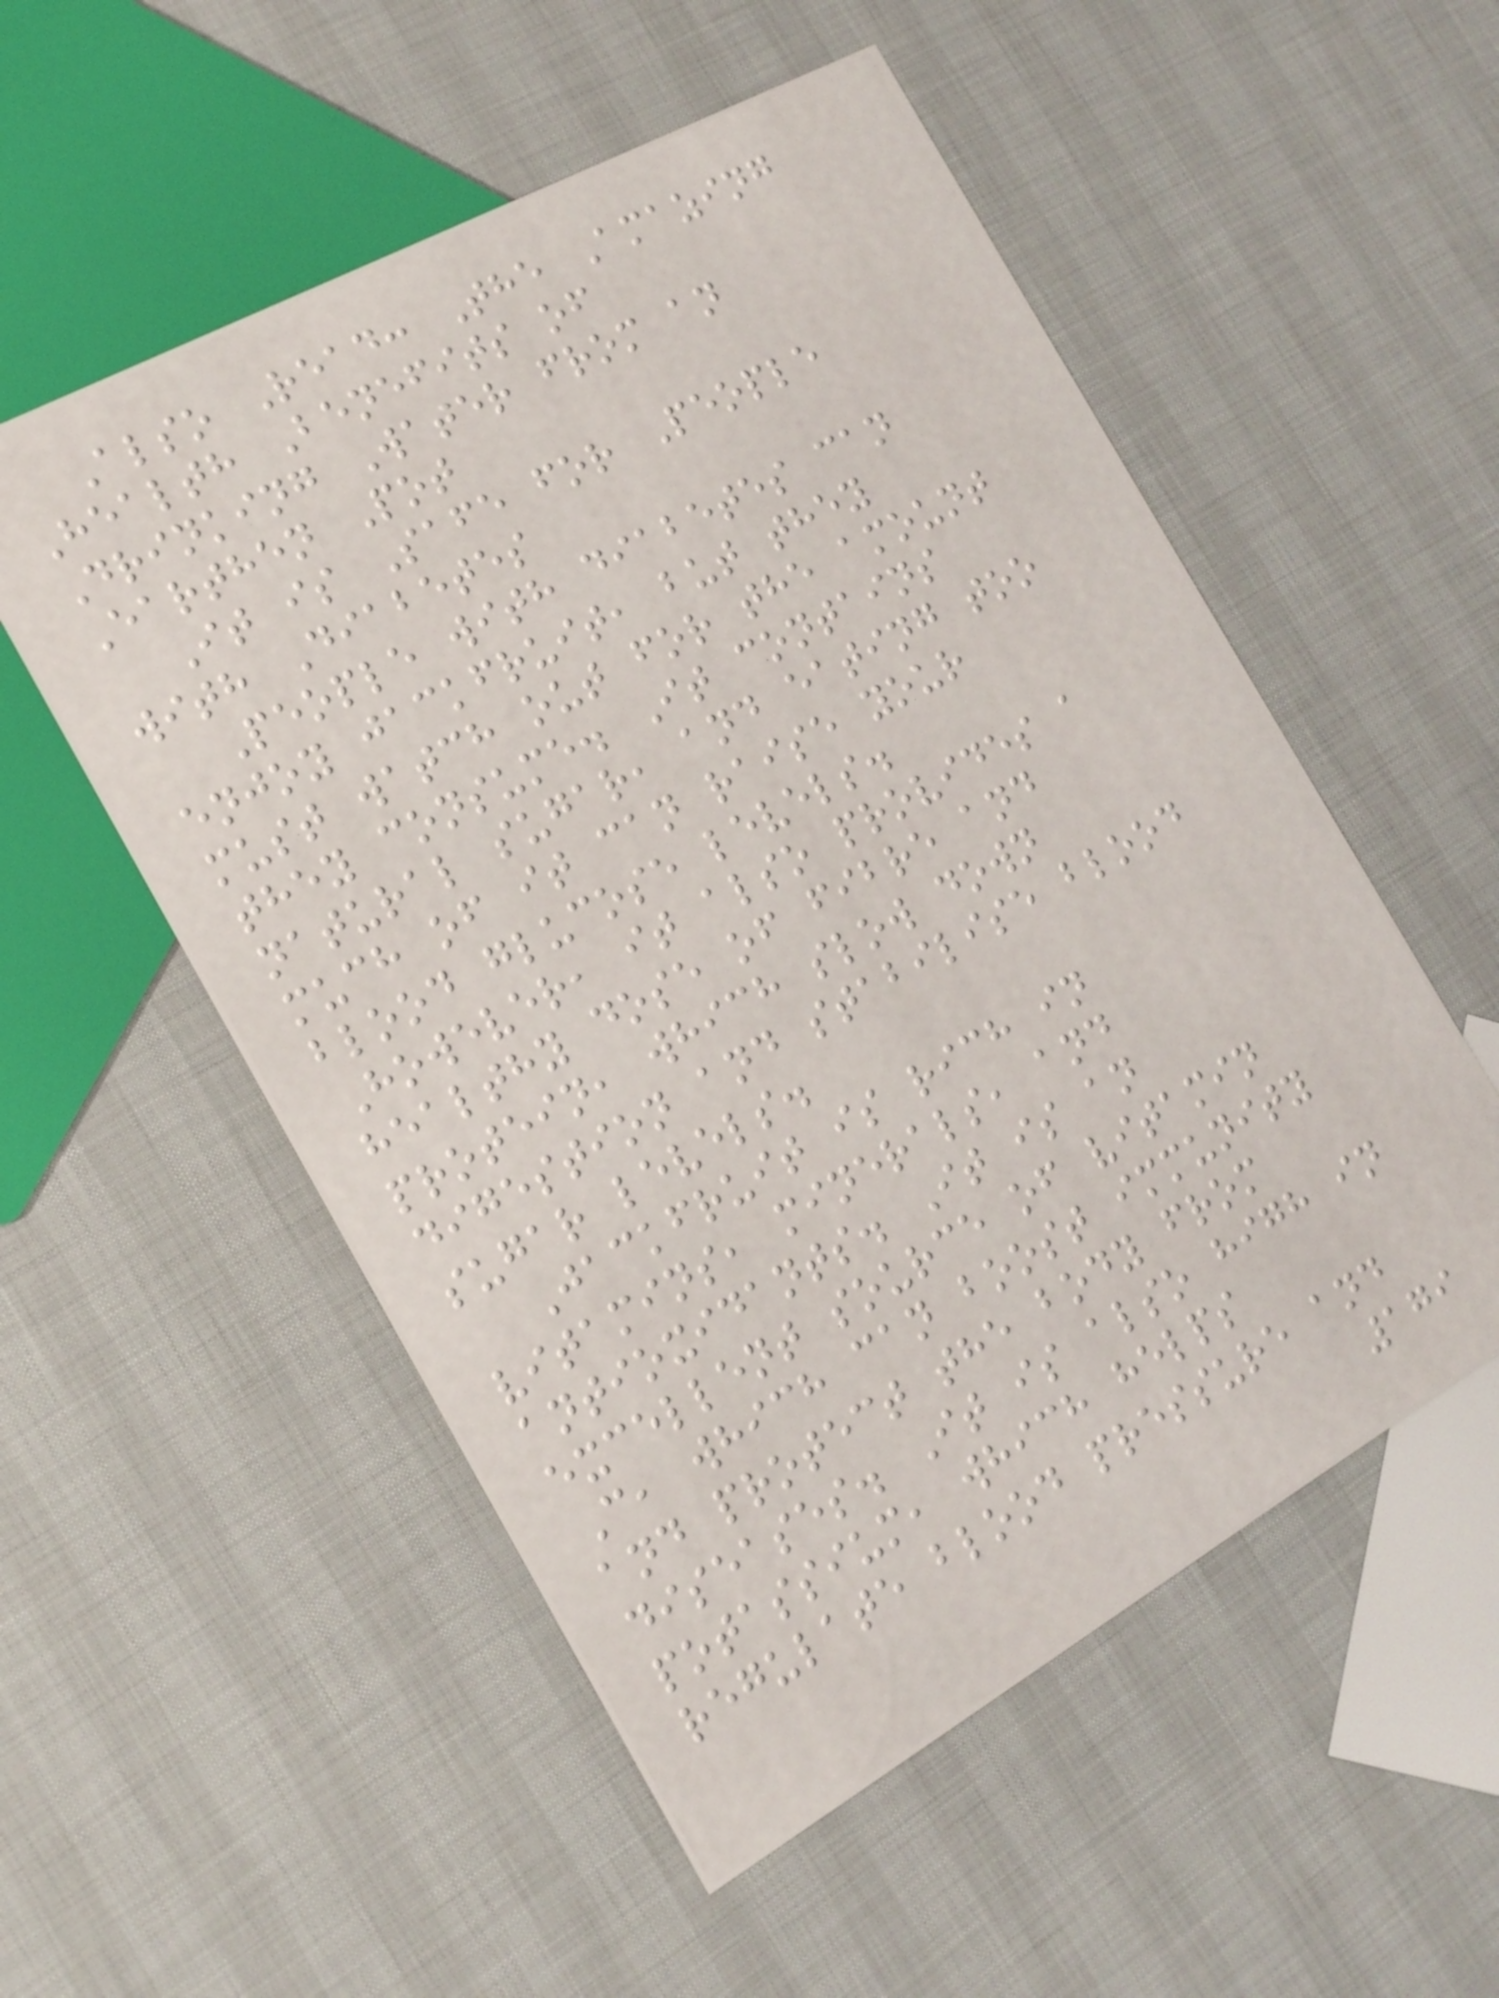Also Read: The Amazing
Health Benefits of
Drinking Water from an
Earthen Pot
It is Safe for People
with Diabetes
People with diabetes can
enjoy jackfruit, but they
must watch out for the amount
they consume. It contains
natural sugar, and eating too
much of it can raise your
blood glucose levels.
However, it also provides a
healthy dose of fibre and
protein, which slow down
digestion and stabilise blood
sugar levels.
Jackfruit is rich in
vitamins, minerals, and
antioxidants. It is an
excellent source of vitamin
C, which can boost immunity
and protect the body from
diseases. It is also high in
potassium, which helps
regulate blood pressure and
179
